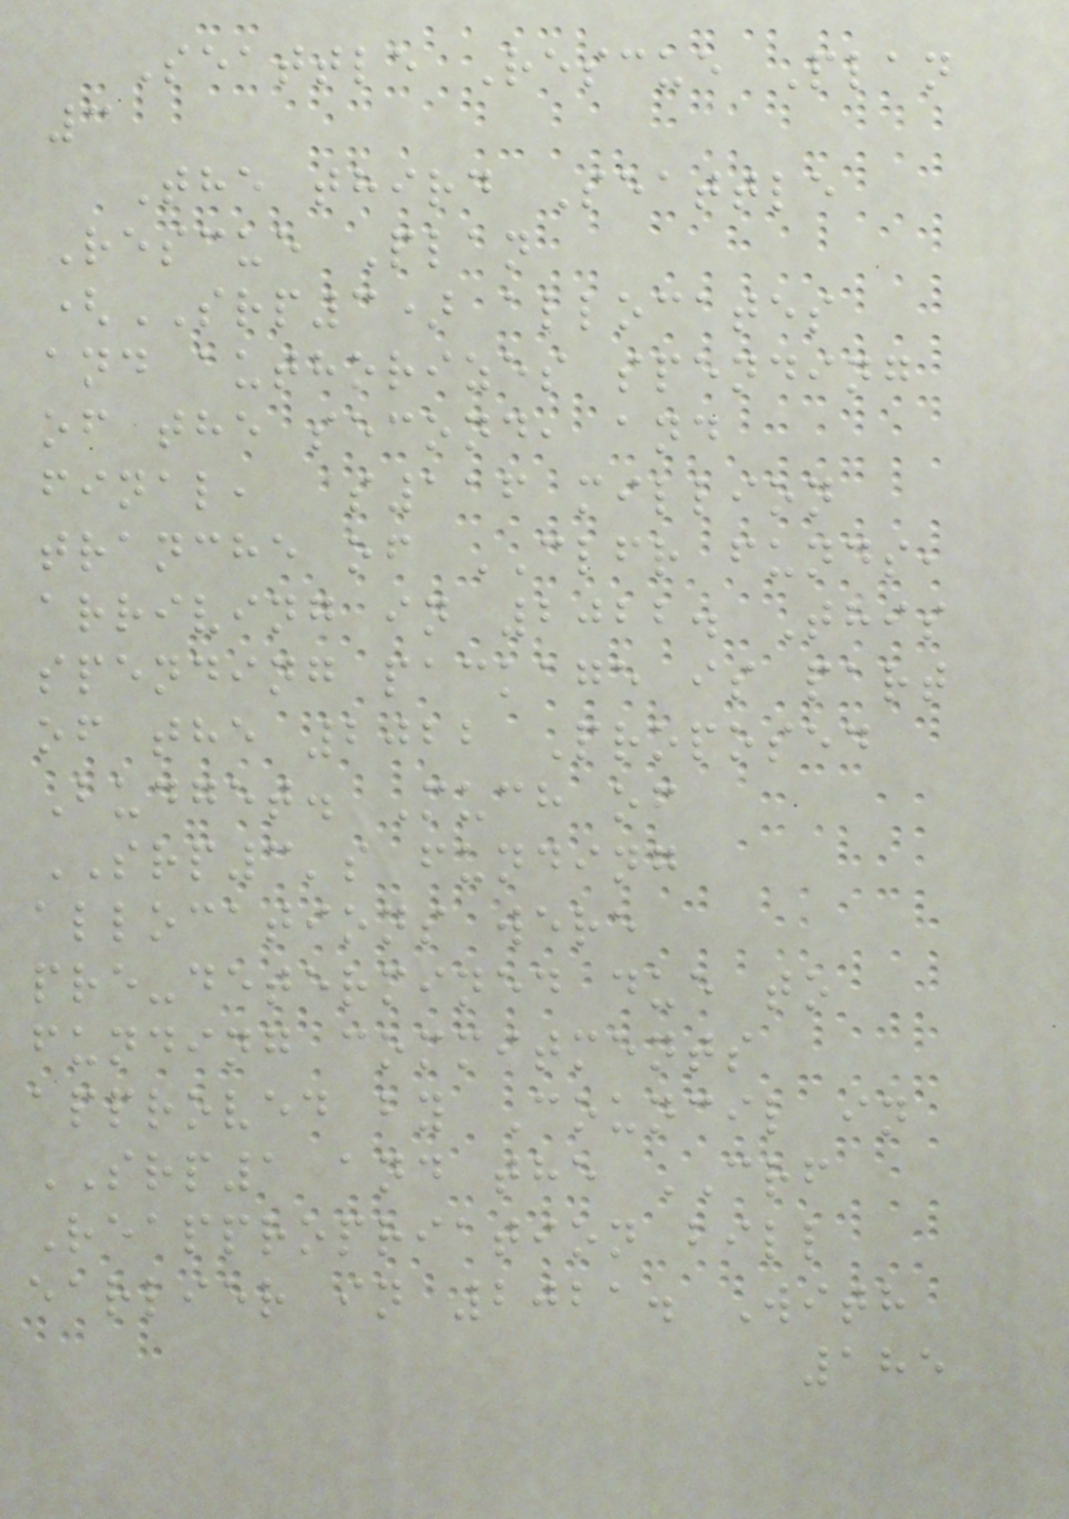Seattle Rescue Plan
3
The third Seattle
Rescue Plan
(SRP3) allocates
and authorizes spending
of the second, and
final, $116 million
tranche of CLFR funds,
arriving in 2022. This
spending package is part
of the 2022 Proposed
Budget. Much of
SRP3's funding
allocations were
pre-determined due to
funding commitments
approved by Council in
SRP1 and the CRF
Reappropriation bill
earlier in 2021. With
185
